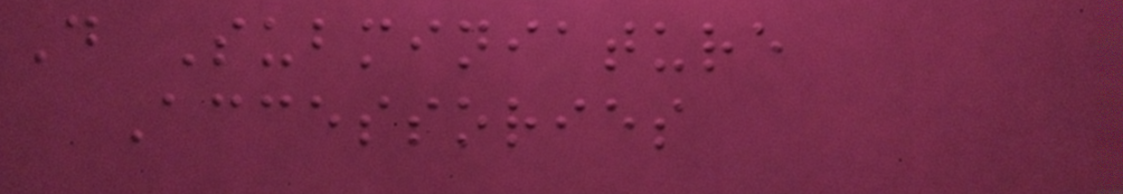D Subminiature
Accessories
